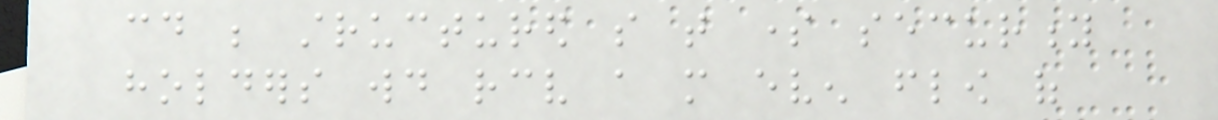could be structured so that some security
holders would receive a more even flow of
